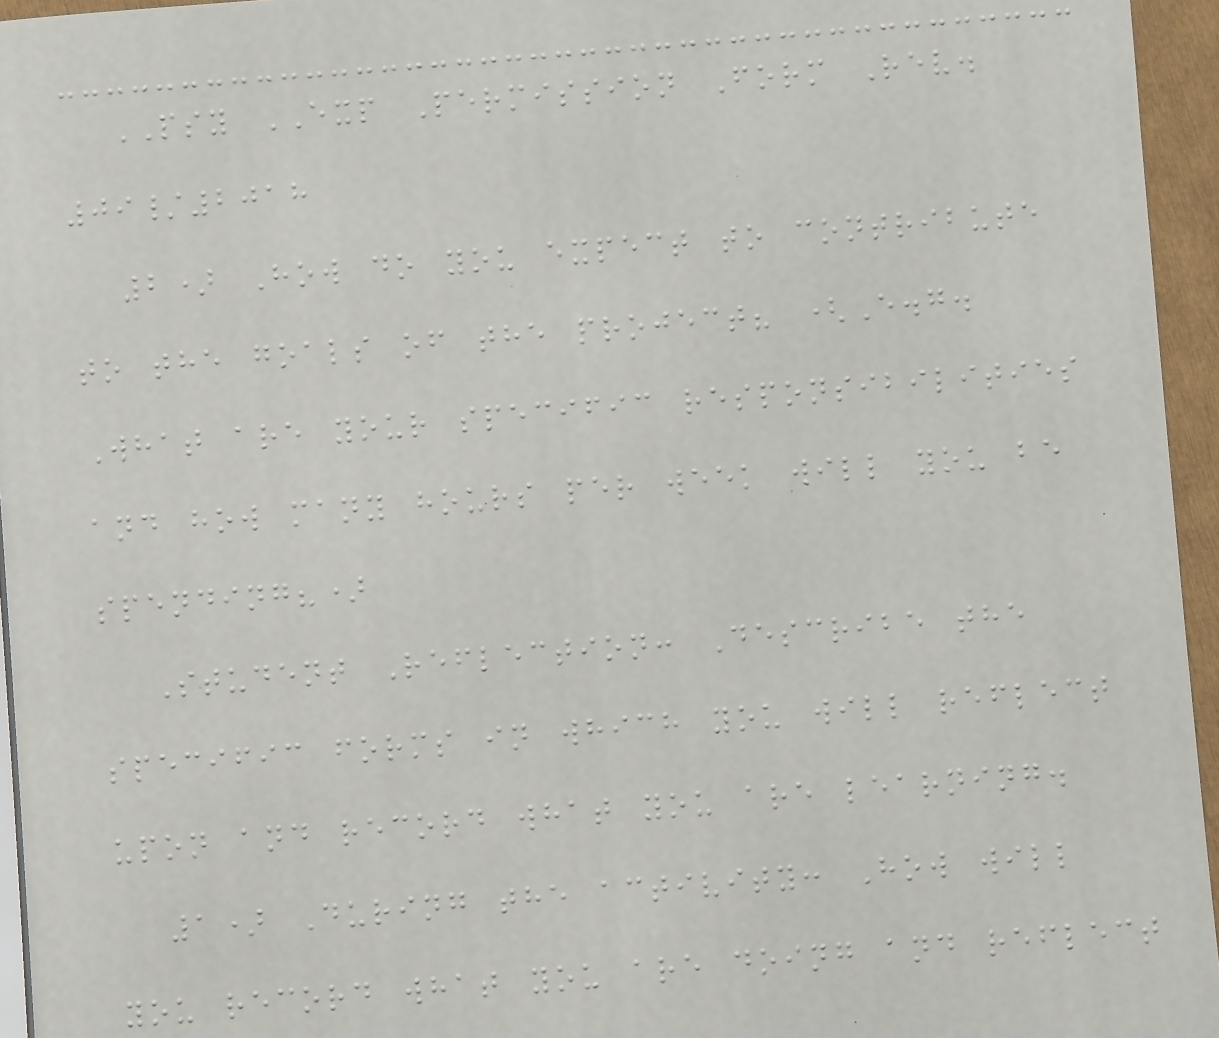PSY EXP Permission Form Rev.
09/2018
2) How do you expect to contribute
to the goals of the project? (E.g.
What are your specific responsibilities
and how many hours per week will you be
spending?)
Student Reflection: Describe the
specific forms in which you will reflect
upon and record what you are learning.
1) During the activity: How will
you record what you are doing and reflect
